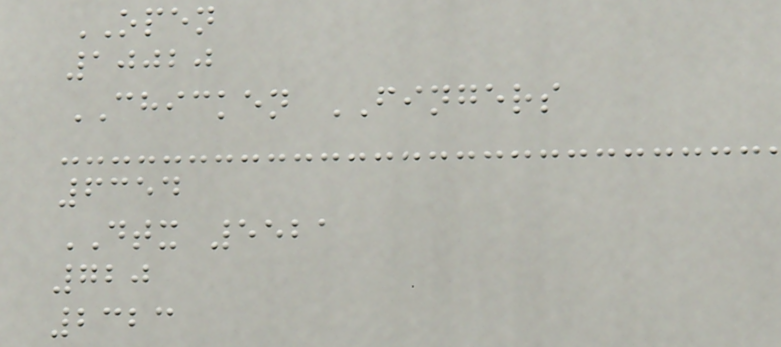OPEN
10020
CHICKEN FINGERS
6354
DTX 5521
720
2323
